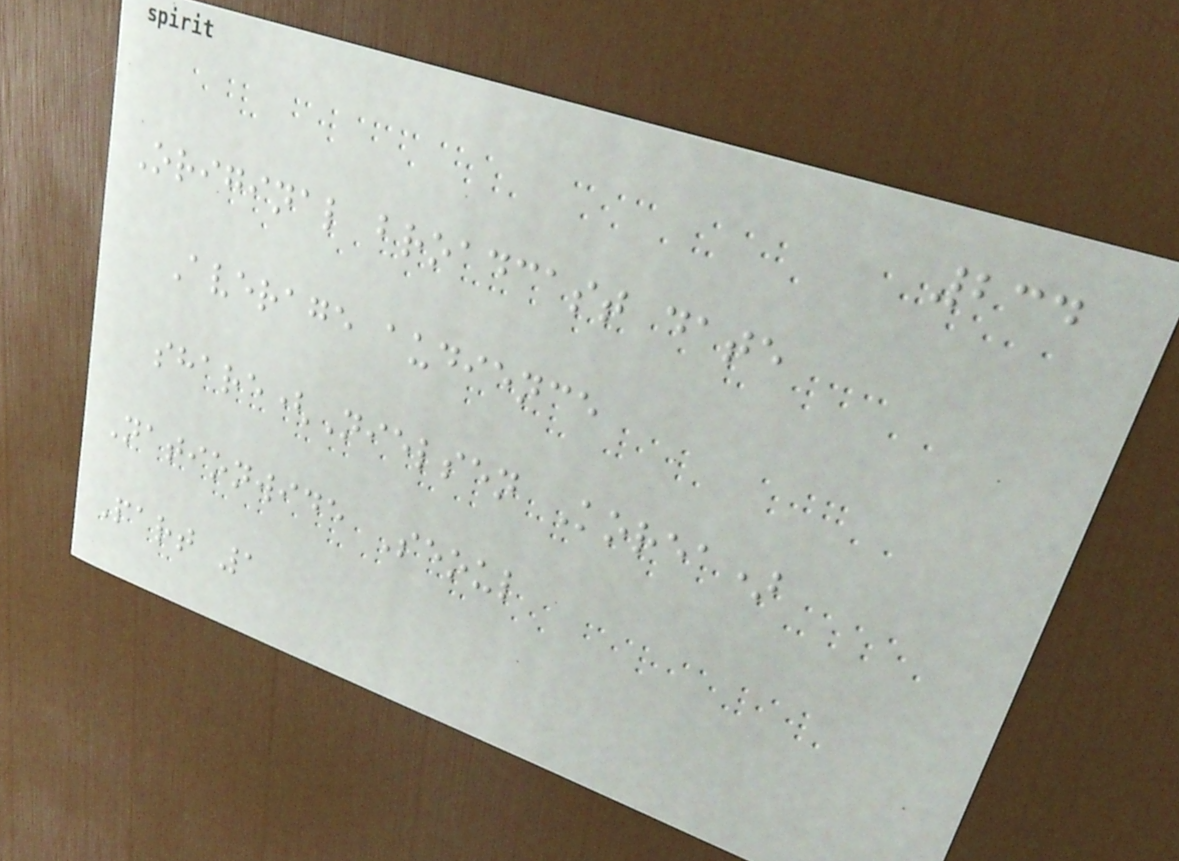234
Original broadcast date
Average audience
share(Nielsen Korea)
Nationwide Seoul
Part 1
